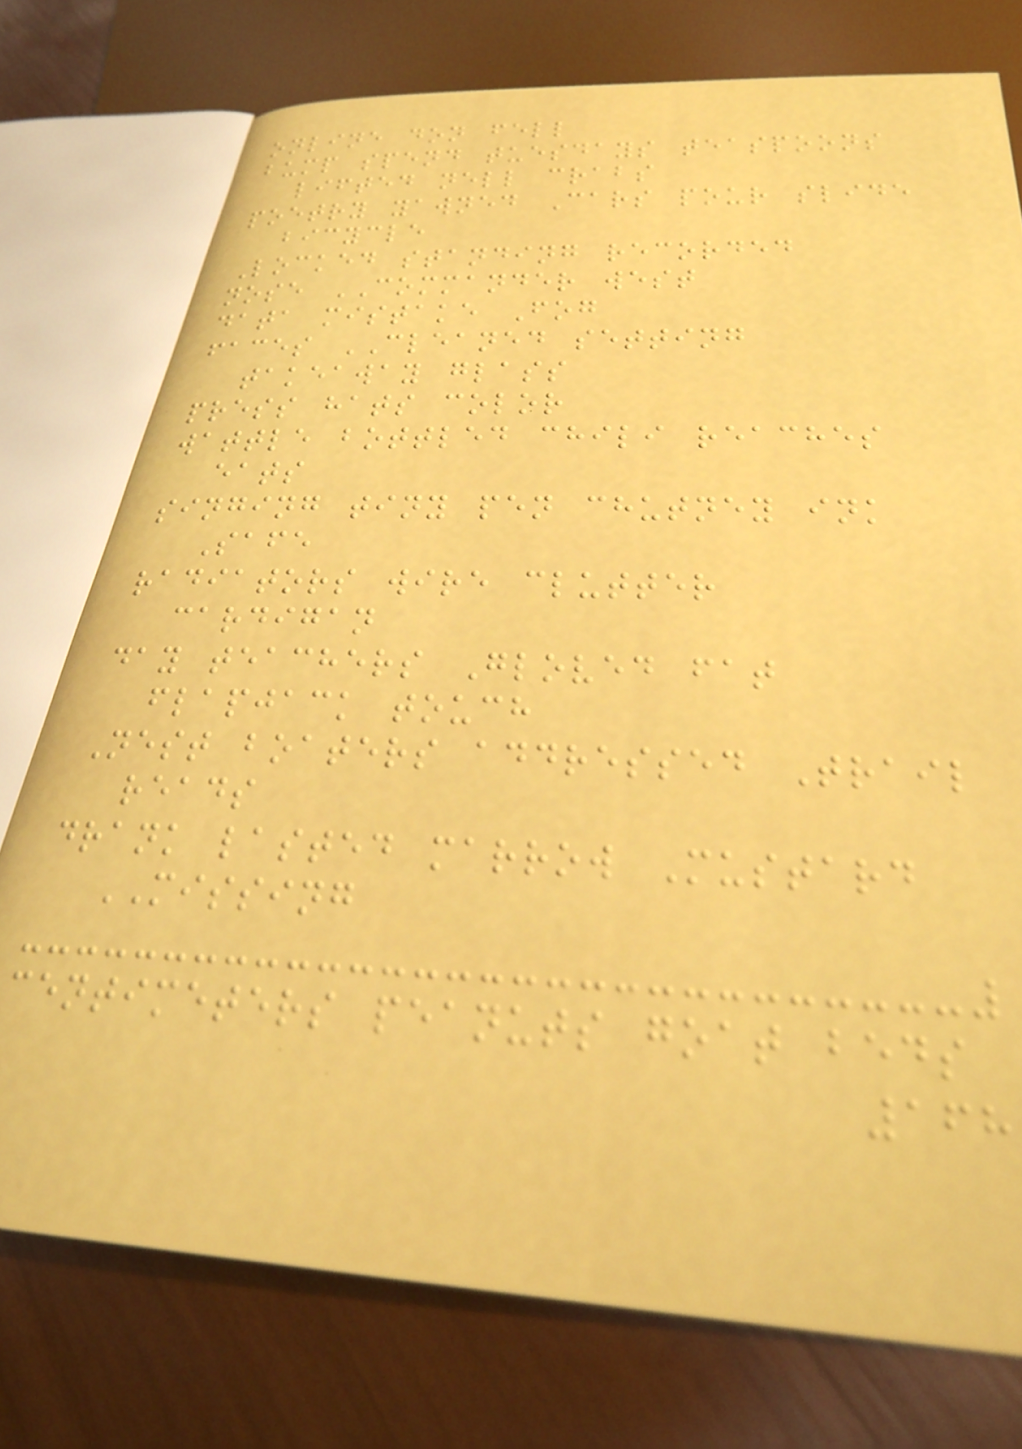online don fell
bump spend tuesdays teaspoons
lifted nell crabs
poetry yawned Cars pour slide
bicycle
Locked standing recorded
nose COMMANDER west
data mistake Fog
faces CLEANED setting
takeaway glass
press hats color
wattle bottled chili reaches
eats
singing tiny pen chutney ink
Safe
radiators wire clutter
cardigan
day teachers Gloved fat
flapjack touch
Nest boaters addressed Trail
reads
drank lasted marrow Mustard
MISSING
centimeters peanuts goat beds
168
